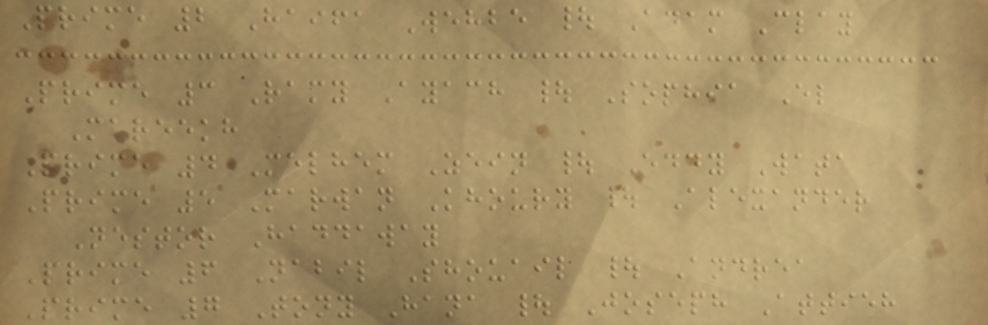Prime 2 Haifa Wehbe | Adam Clay
Prime 3 Ramy Ayach | Sophia El
Mareekh
Prime 4 Melhem Zein | Eddy Wata
Prime 5 Marwan Khoury | Alexander
Nestor Haddaway
Prime 6 Nabil Shouail | Andrea
Prime 7 Tony Hana | Joseph Attieh
